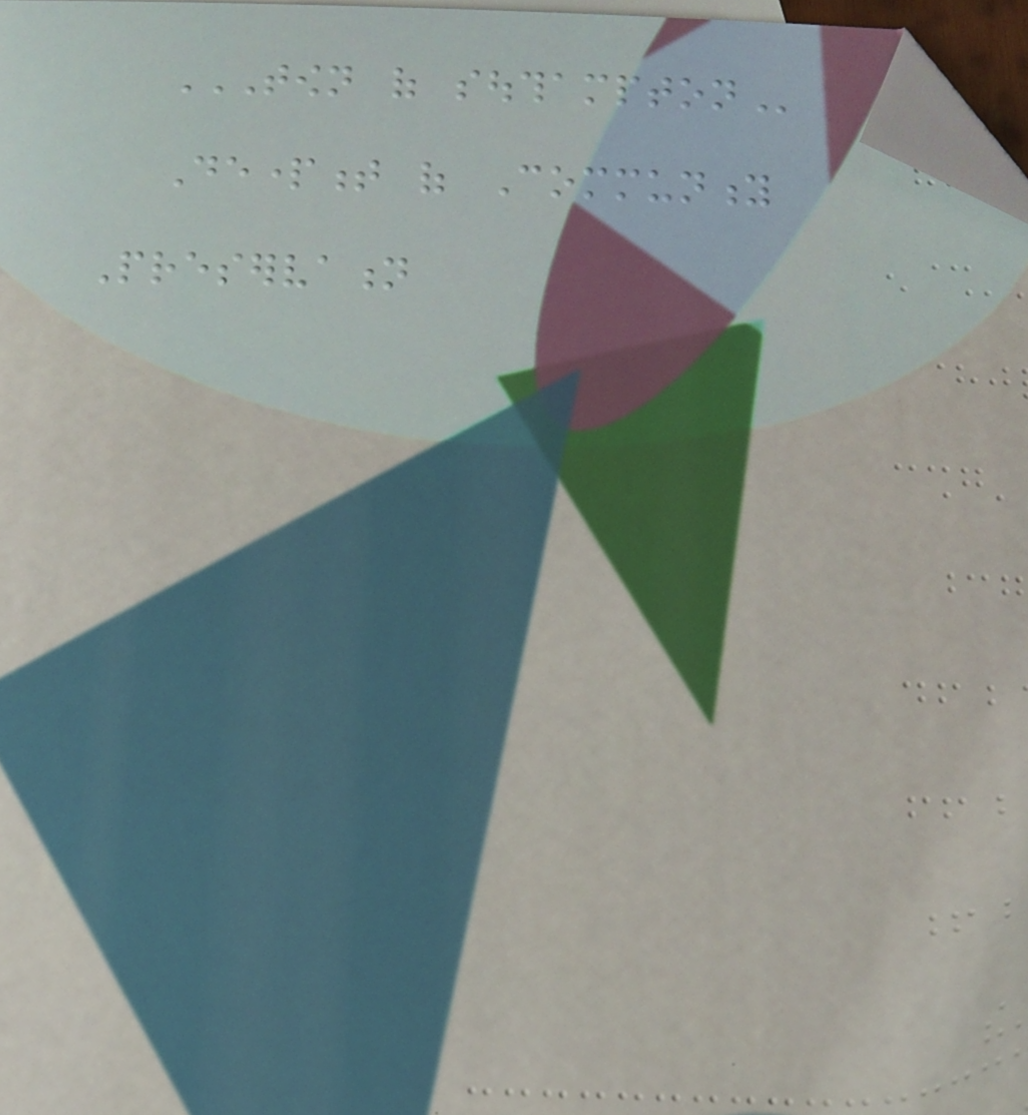TOWN OF SOUTHAMPTON
Department of Community
Preservation
